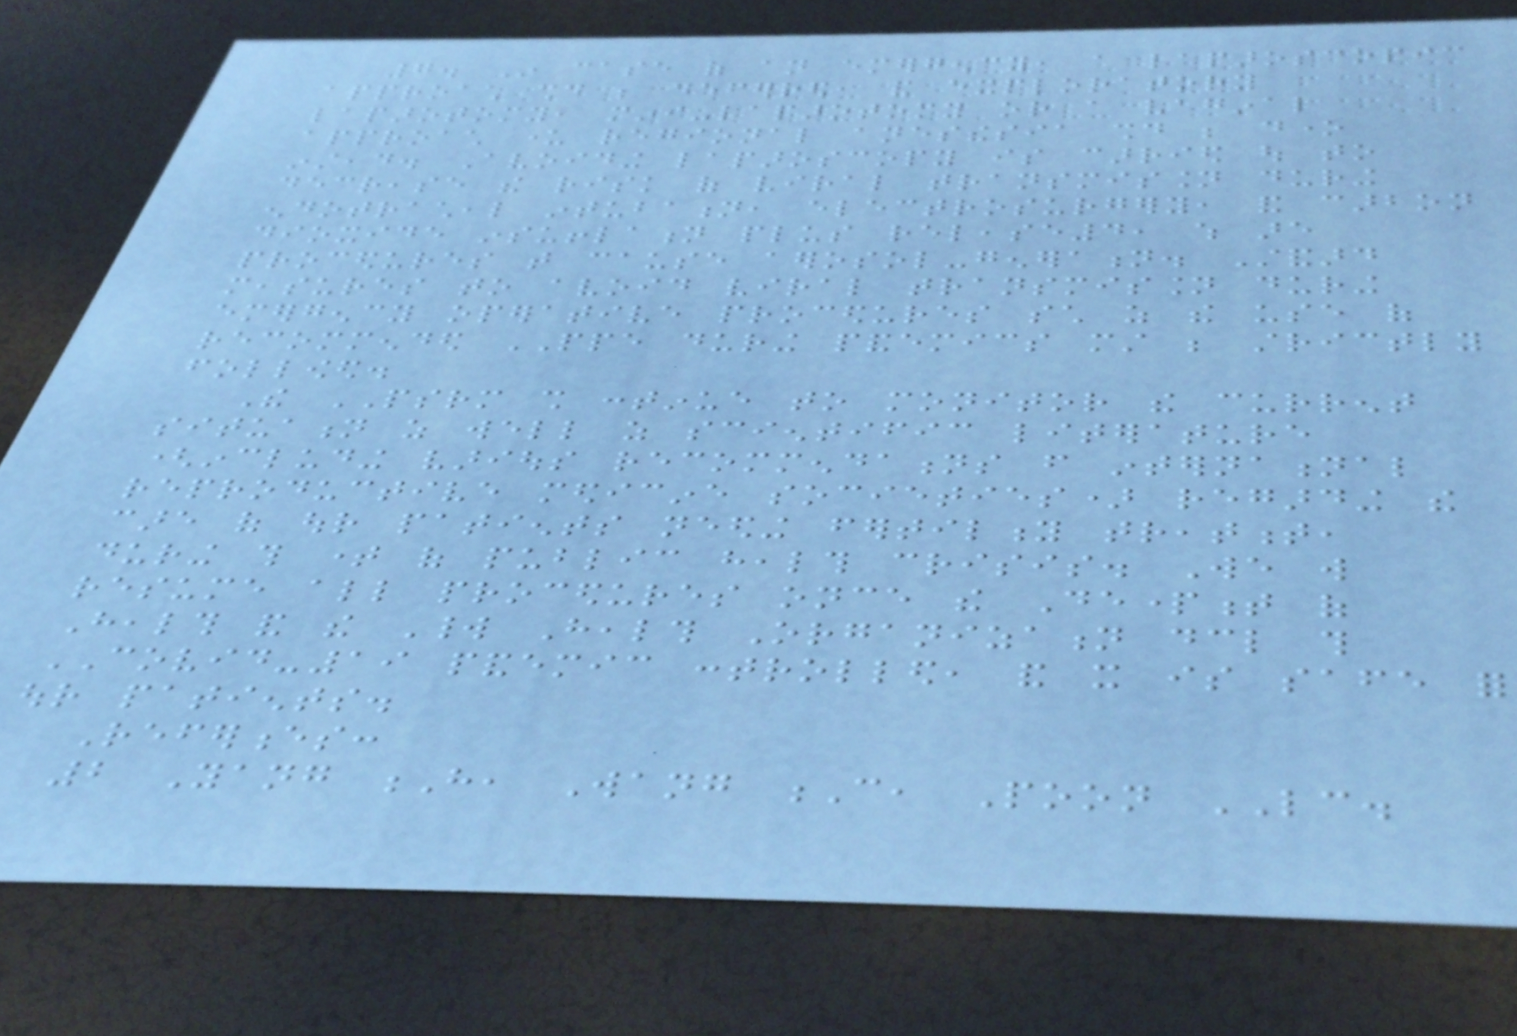7. In case of an emergency, a laparoscopic
approach should be deferred, and exploratory
laparotomy, mini-laparotomy or a vaginal
approach under regional anesthesia should be done
instead. Avoiding laparoscopy is carried out to
decrease the risk of viral transmission during
endotracheal intubation, electrosurgery, and carbon
dioxide insufflation plus release4, which are
procedures that cause aerosol-generation. Standard
measures to avoid viral transmission during
emergency operative procedures such as the use of
recommended PPE during pandemics must be strictly
followed.
The PSRM shall continue to monitor the current
situation as well as scientific literature
(including various recommendations from international
reproductive medicine societies) regarding the
care of our patients needing fertility treatment,
during this time of public health crisis. We will
resume all procedures once the Department of
Health and the World Health Organization declare this
COVID-19 pandemic controlled, and it is safe for
our patients.
References:
2 Yang H, Wang C, Poon LC.
